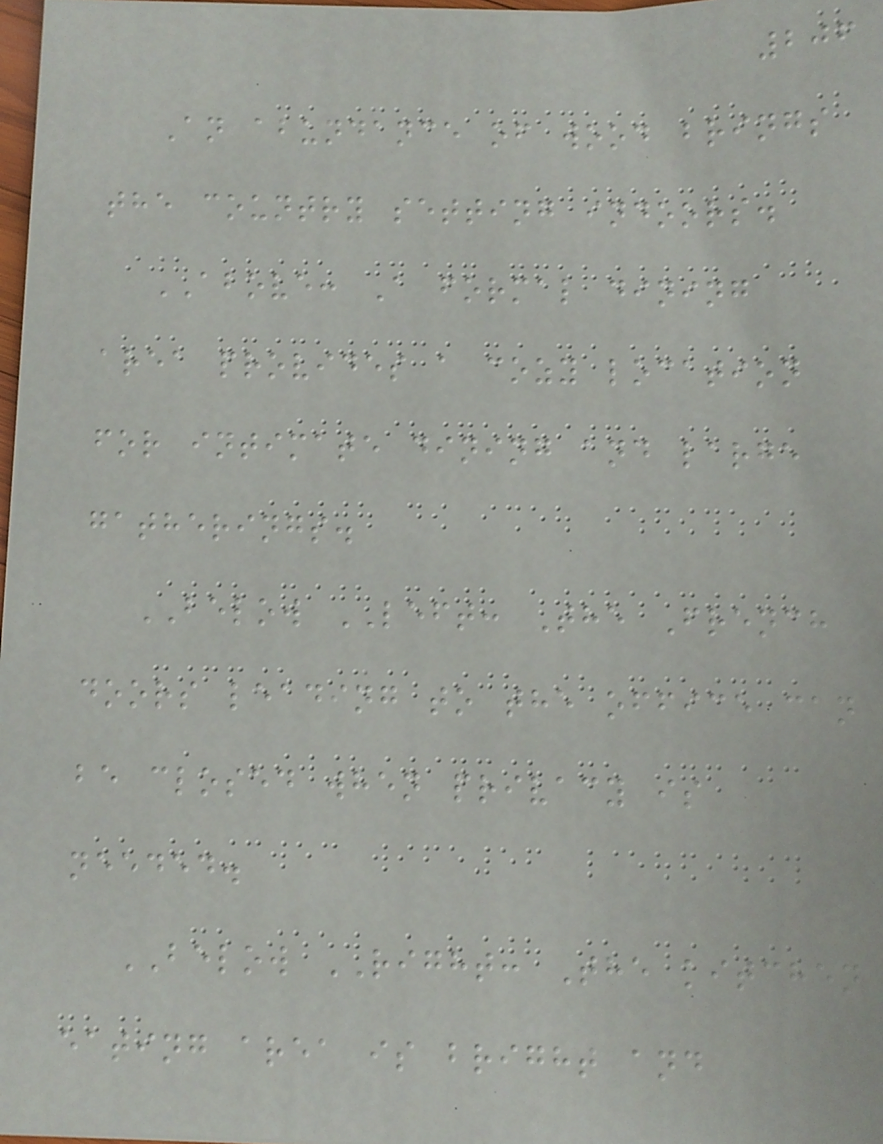206
An abundance of wood brings
the country setting indoors.
ABOVE: A formal dining
area provides a cozy location
for intimate dining and large
gatherings.
BELOW LEFT: The French
doors leading to the office can
be closed when privacy is
needed.
BELOW RIGHT: The kitchen
eating area is bright and
